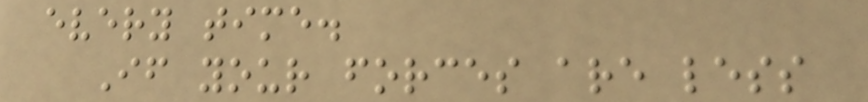every time.
If your forces are less
